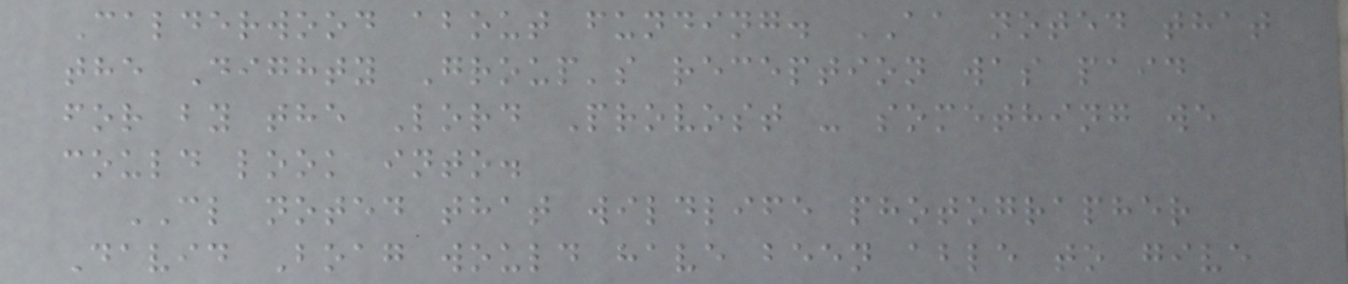Calderwood about funding. AA noted that
the Dighty Group's reception was paid
for by the Lord Provost - something we
could look into.
CL noted that wildlife photographer
David Boag would have been able to give
